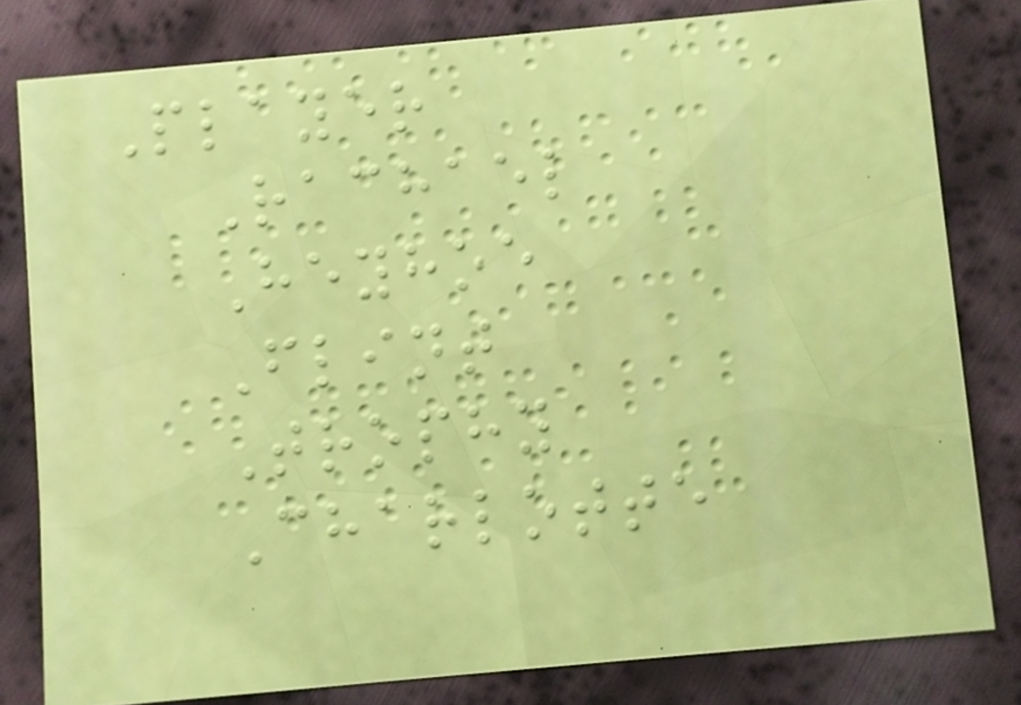Player
Rachael
Heyhoe
Flint
Trophy
Charlotte
